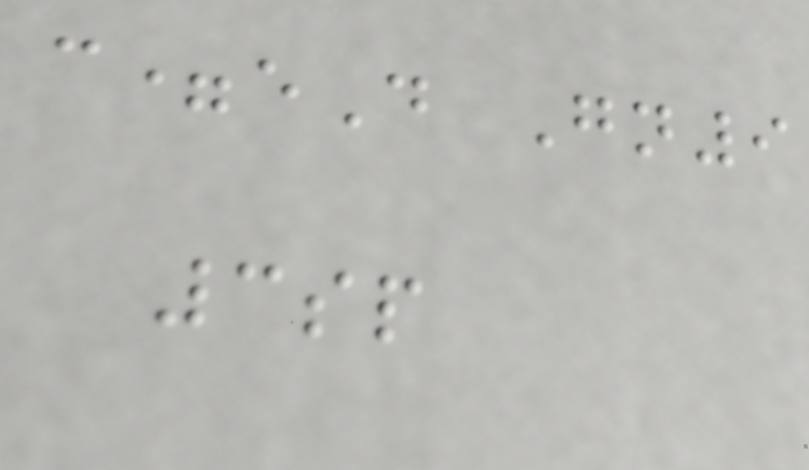c=eD Gn9
3sp
